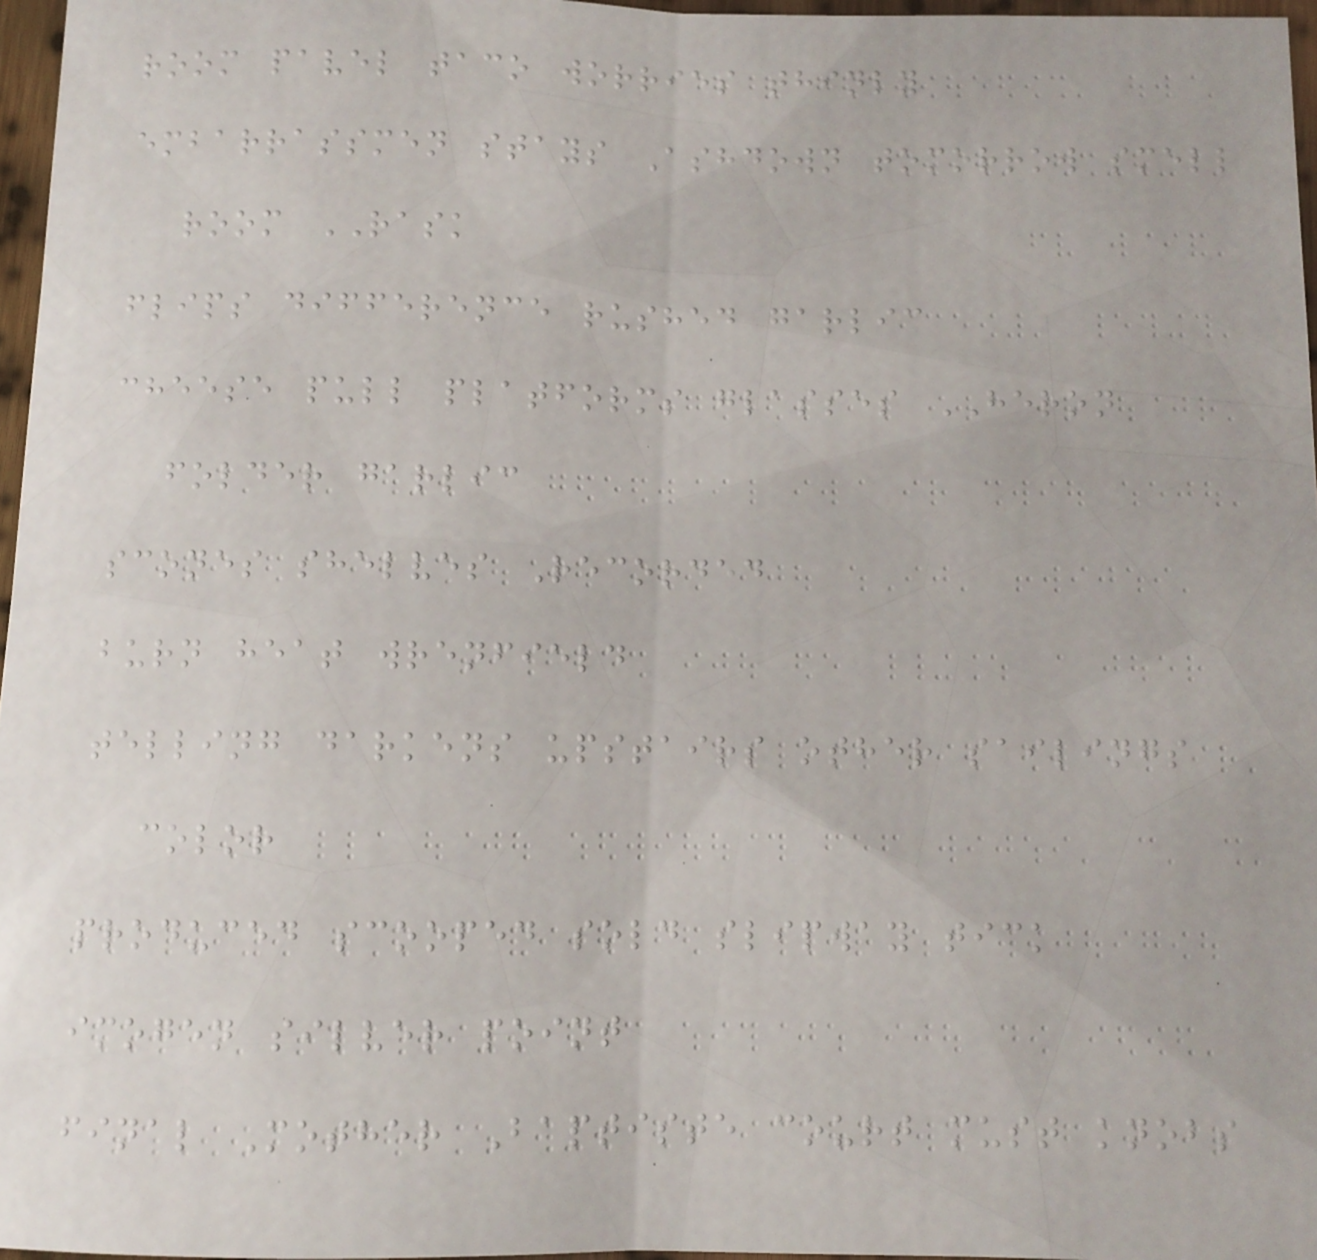room pavel taco worries thinly
embarrassmen stays Ashdown tomorrow smell
room RASK
flips difference rushed garlic
cheese pull platforms glasses HERON
folder garlic
scones shelves Recorded
burn heat wrenfield
telling darkens upstairs other sailings
color
produced scooped sold slipway tick
imogen silver point
final Mother Baptiste court must knobs
